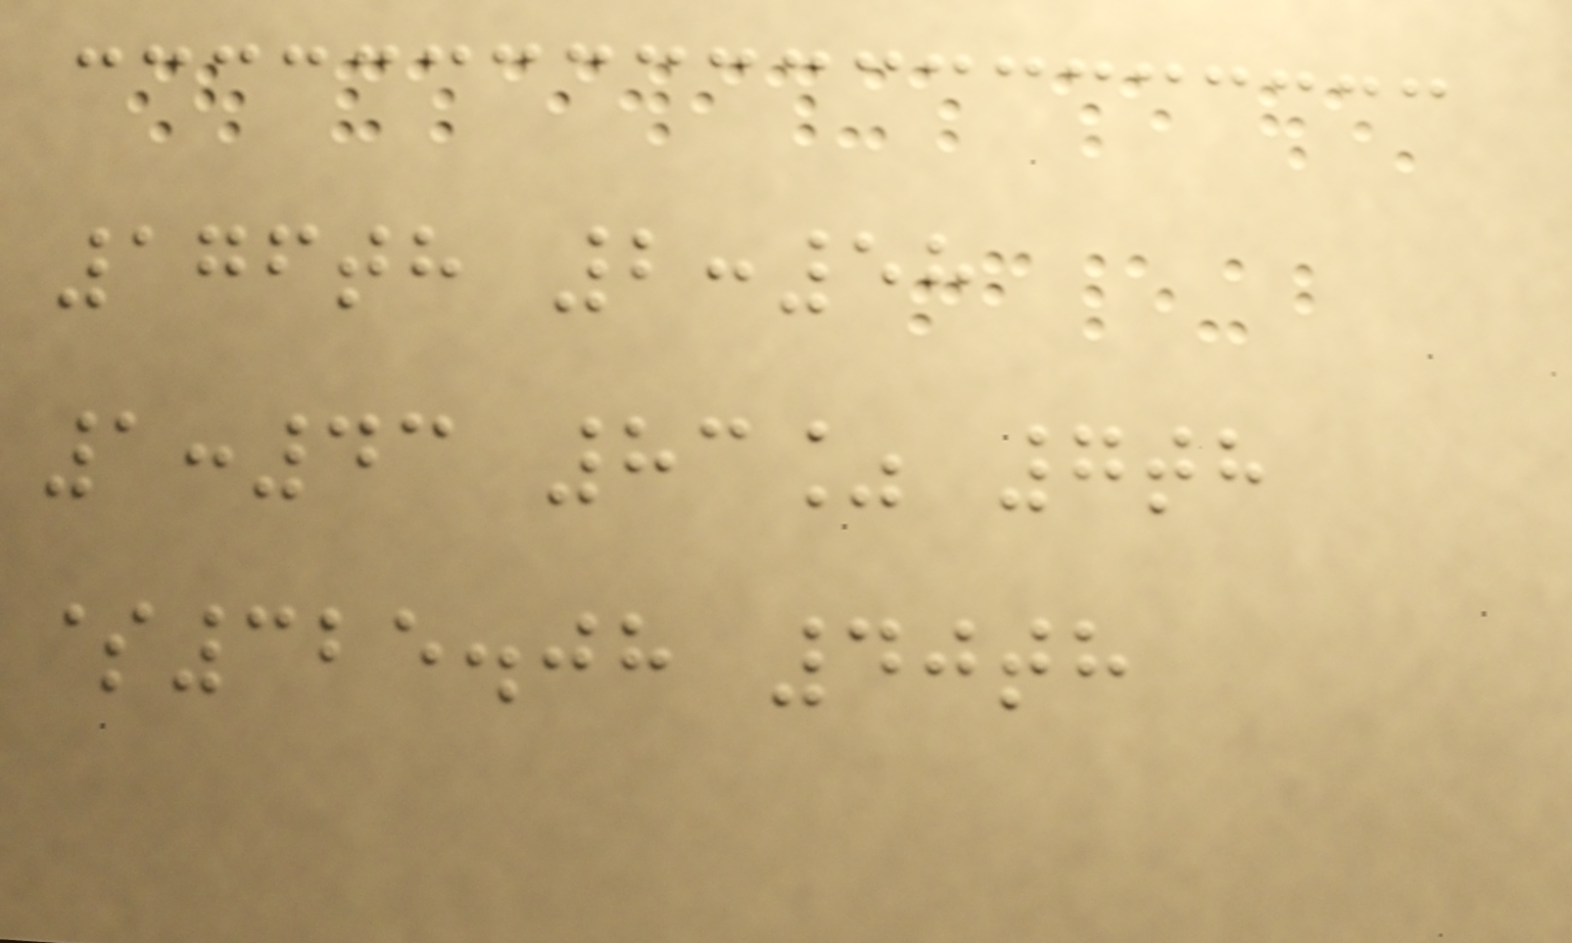176th 2:58
1:43 83% 7th
$325.08 40th
